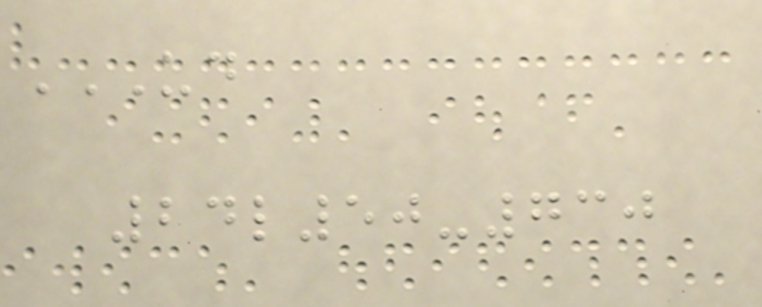UD
24L50-730
